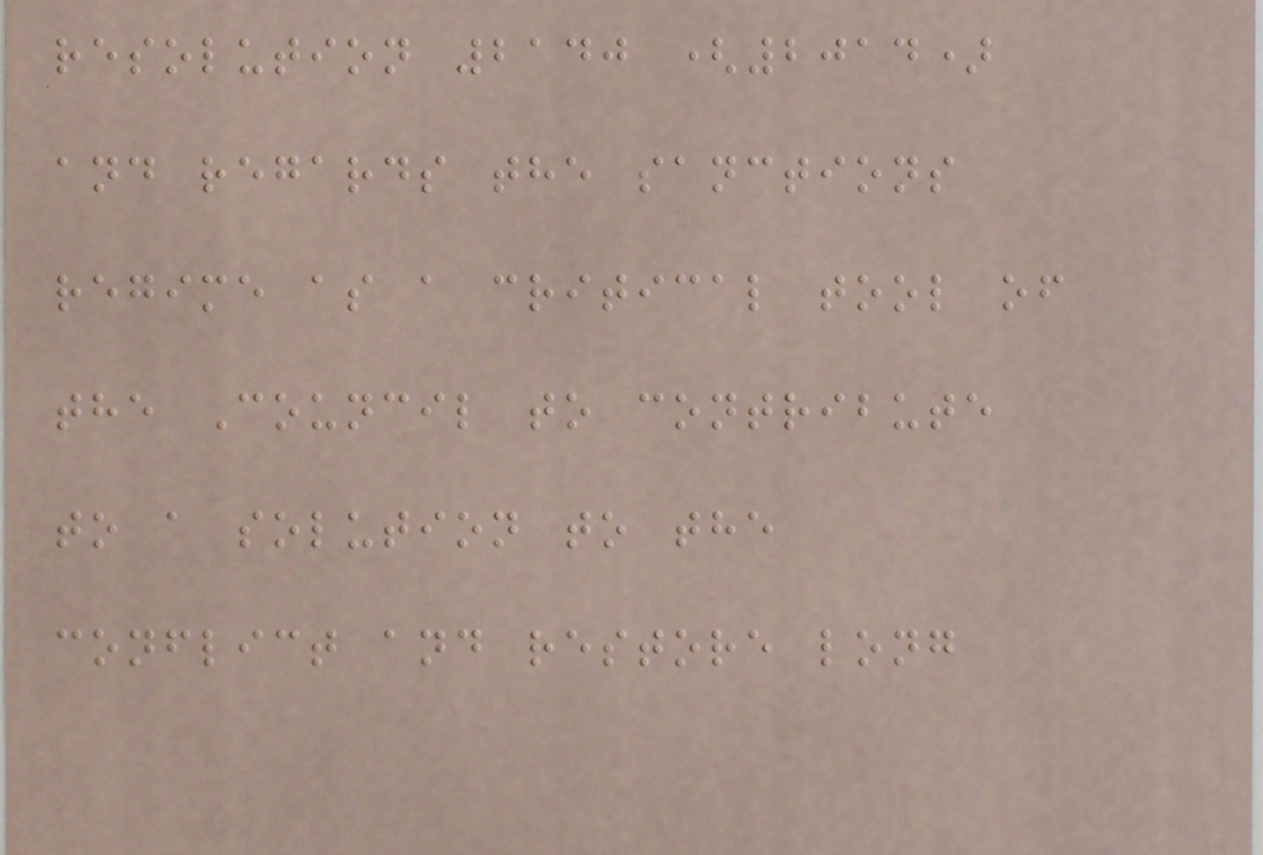resolution 2140 (2014)
and regards the sanctions
regime as a critical tool of
the Council to contribute
to a solution to the
conflict and restore long
